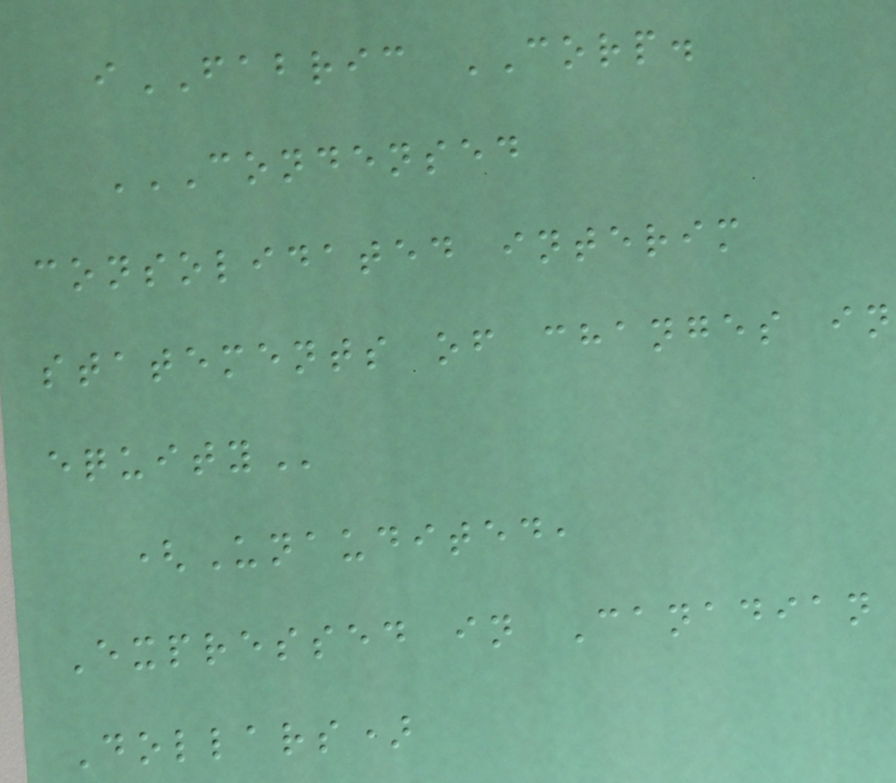iFABRIC CORP.
CONDENSED
CONSOLIDATED INTERIM
STATEMENTS OF CHANGES IN
EQUITY
(Unaudited,
Expressed in Canadian
Dollars)
